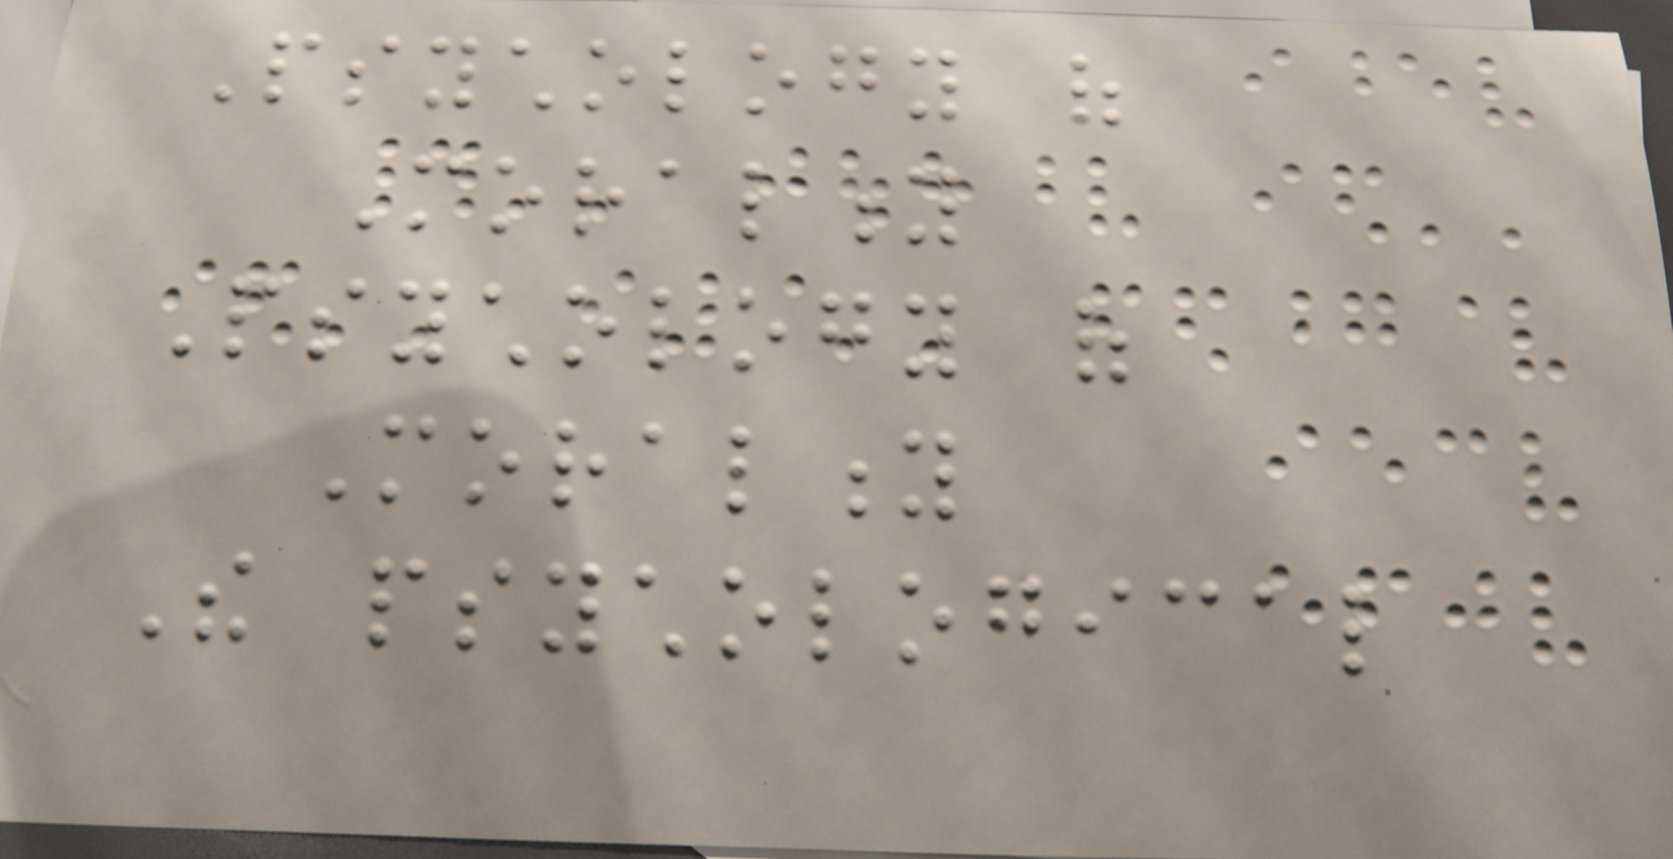Psychology of
Morality
Psychology of
Morality
The psychological
